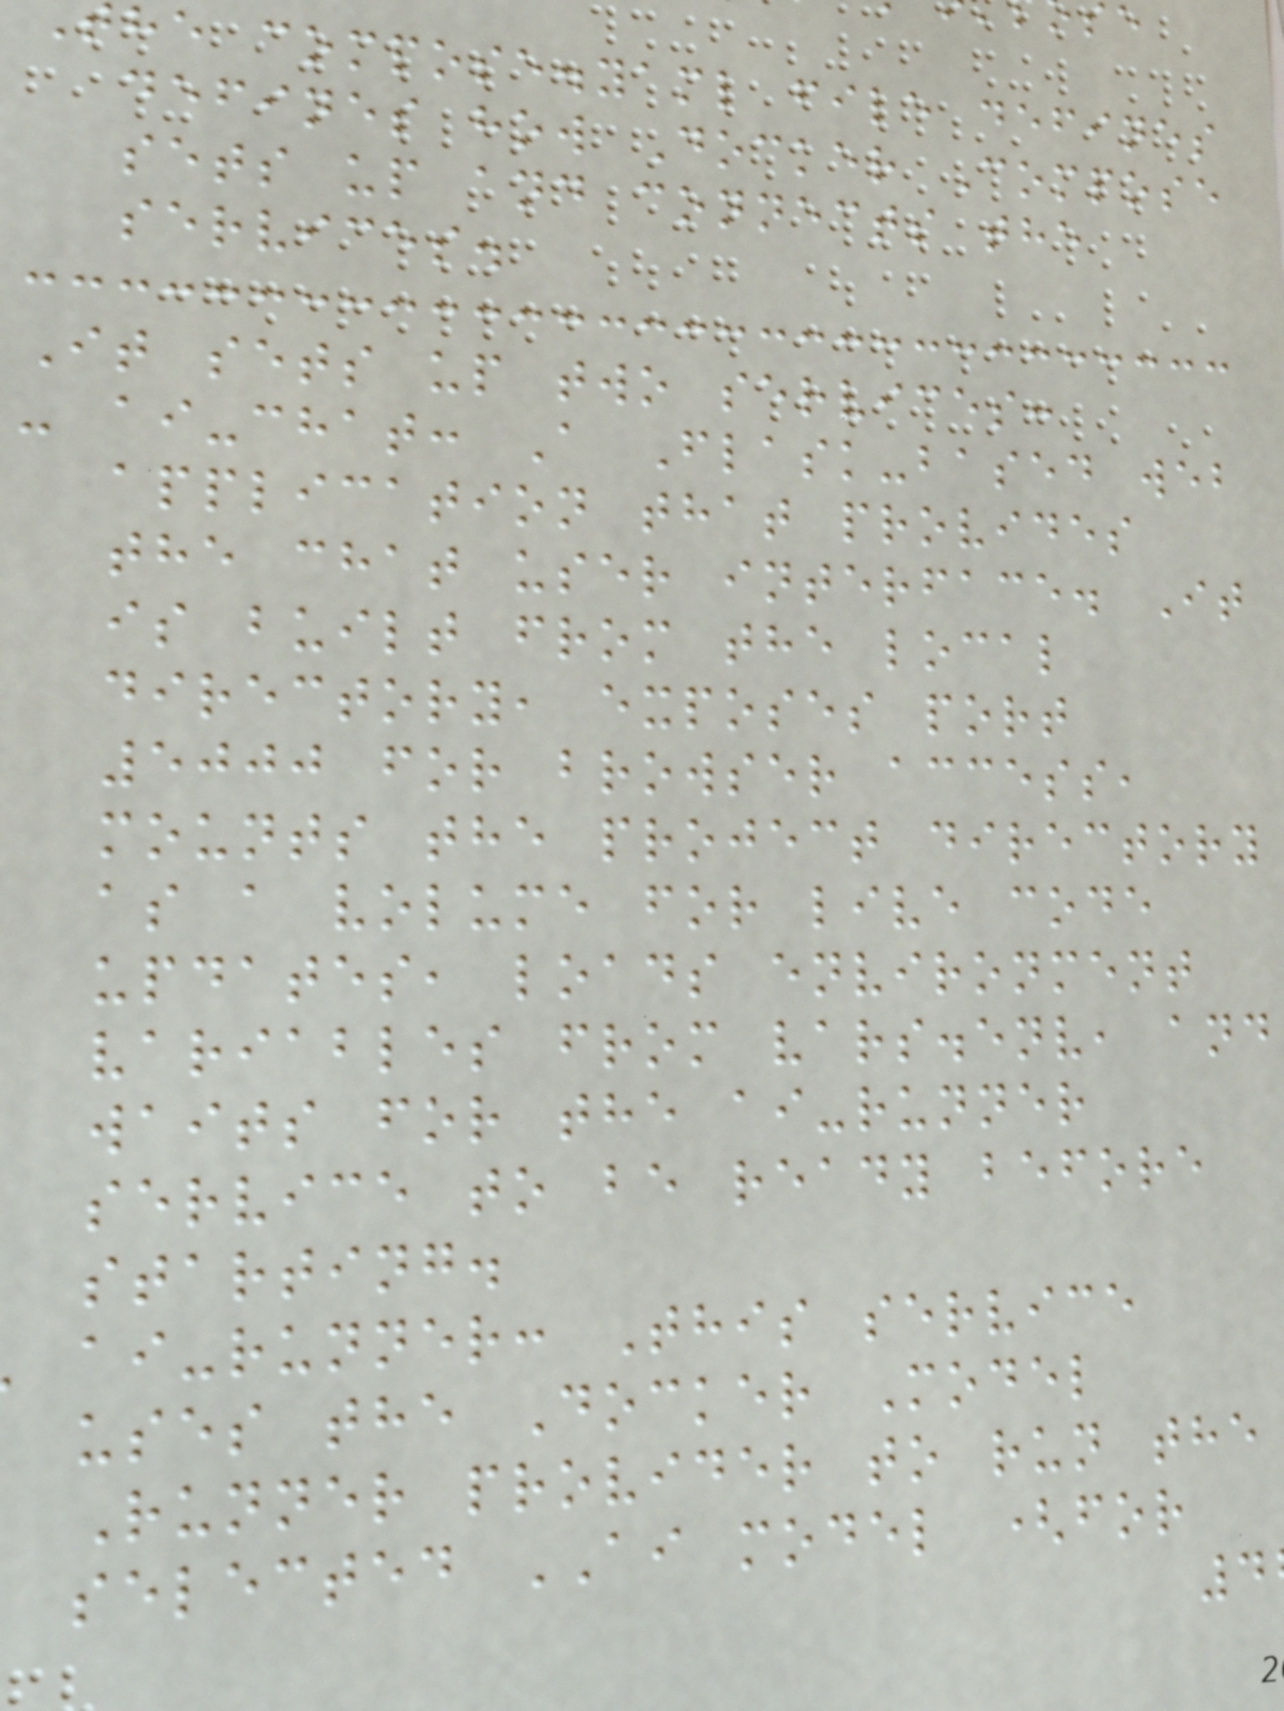he compose.yaml file defines
defines how Docker Compose
sets up and connects the
services.
It sets up two services:
- ai-chat: A Flask-based web
application that provides
the chat user interface. It
is built from the local
directory, exposes port
5000 for browser access,
mounts the project directory
as a volume for live code
updates, loads environment
variables from vars.env, and
waits for the ai-runner
service to be ready before
starting.
ai-runner: This service
uses the Docker Model
Runner provider to run the
selected AI model (for
